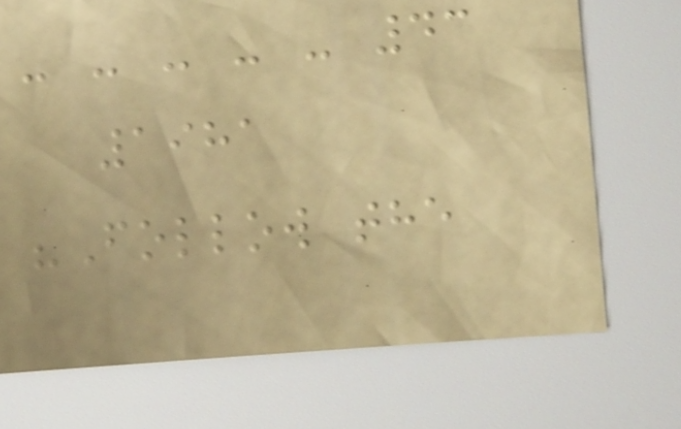- - - - - 43
1981
"Follow the
